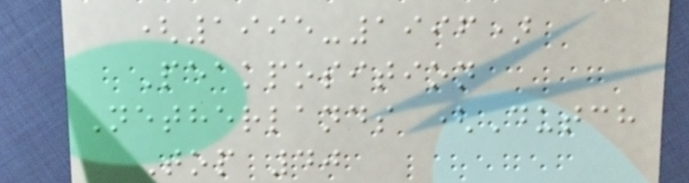(1995-1996)
Peakposition
Netherlands (Dutch
Top 40
